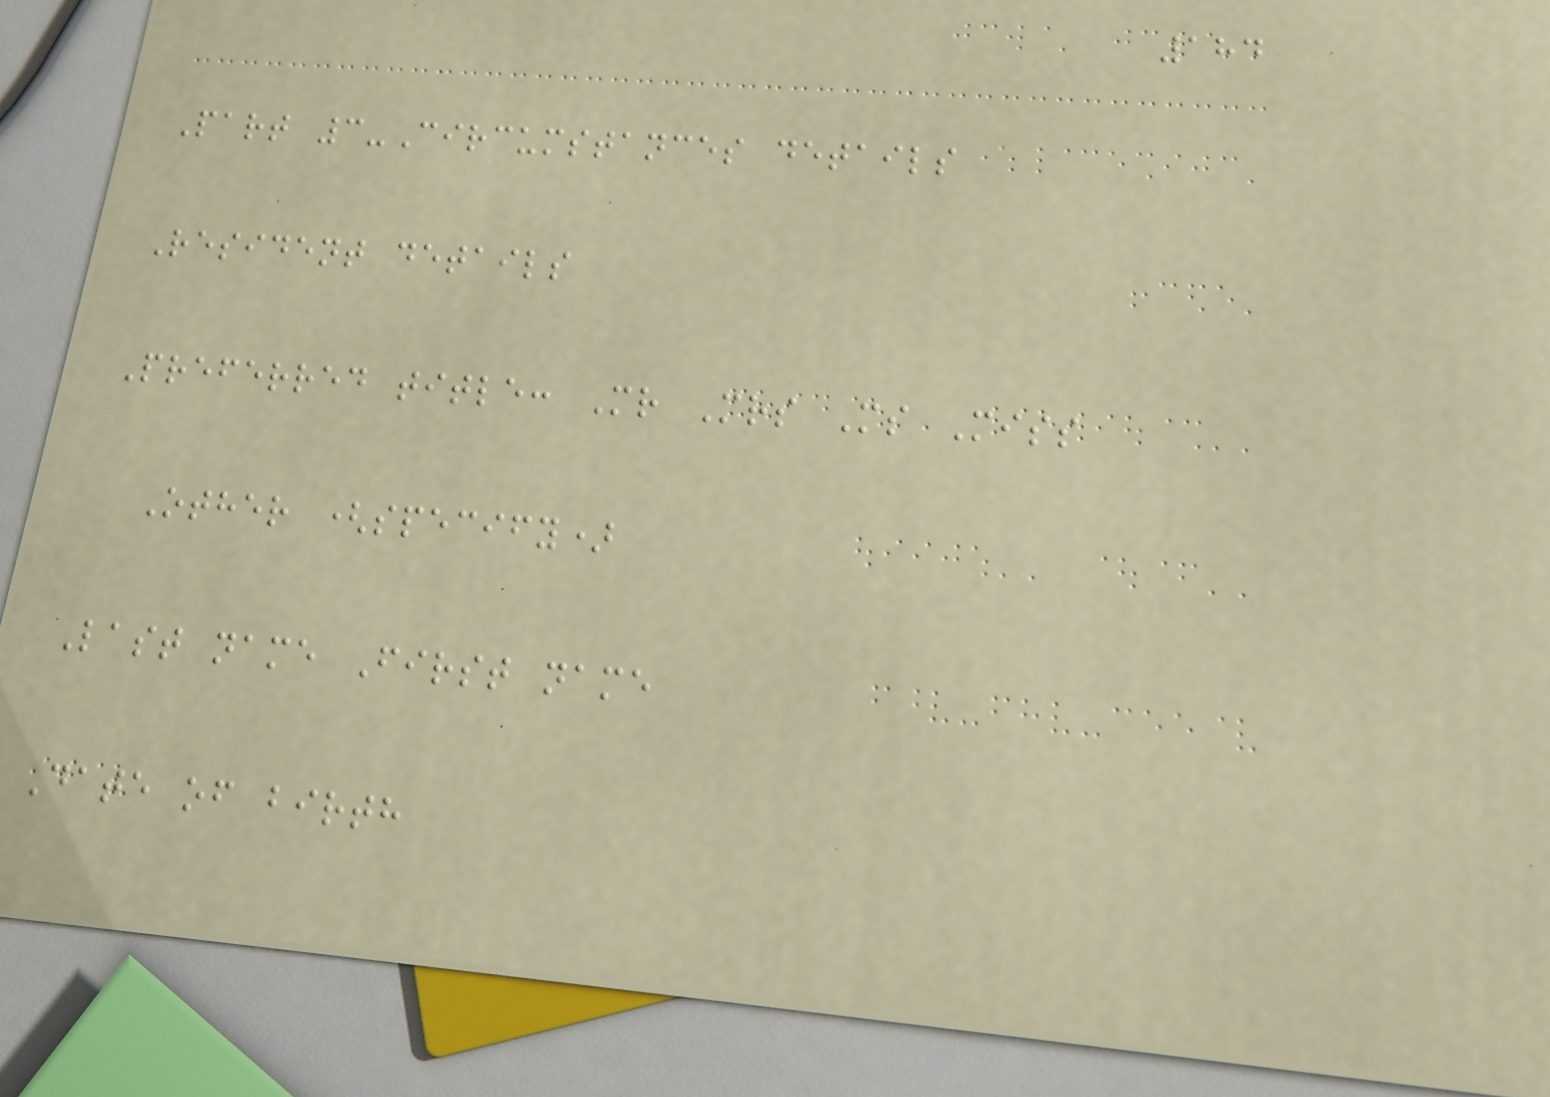184
Part 3-Circumstances details
Resident details
Preferred title: Mr Mrs Ms Miss
Other (specify)
Last name First name
Date of birth
